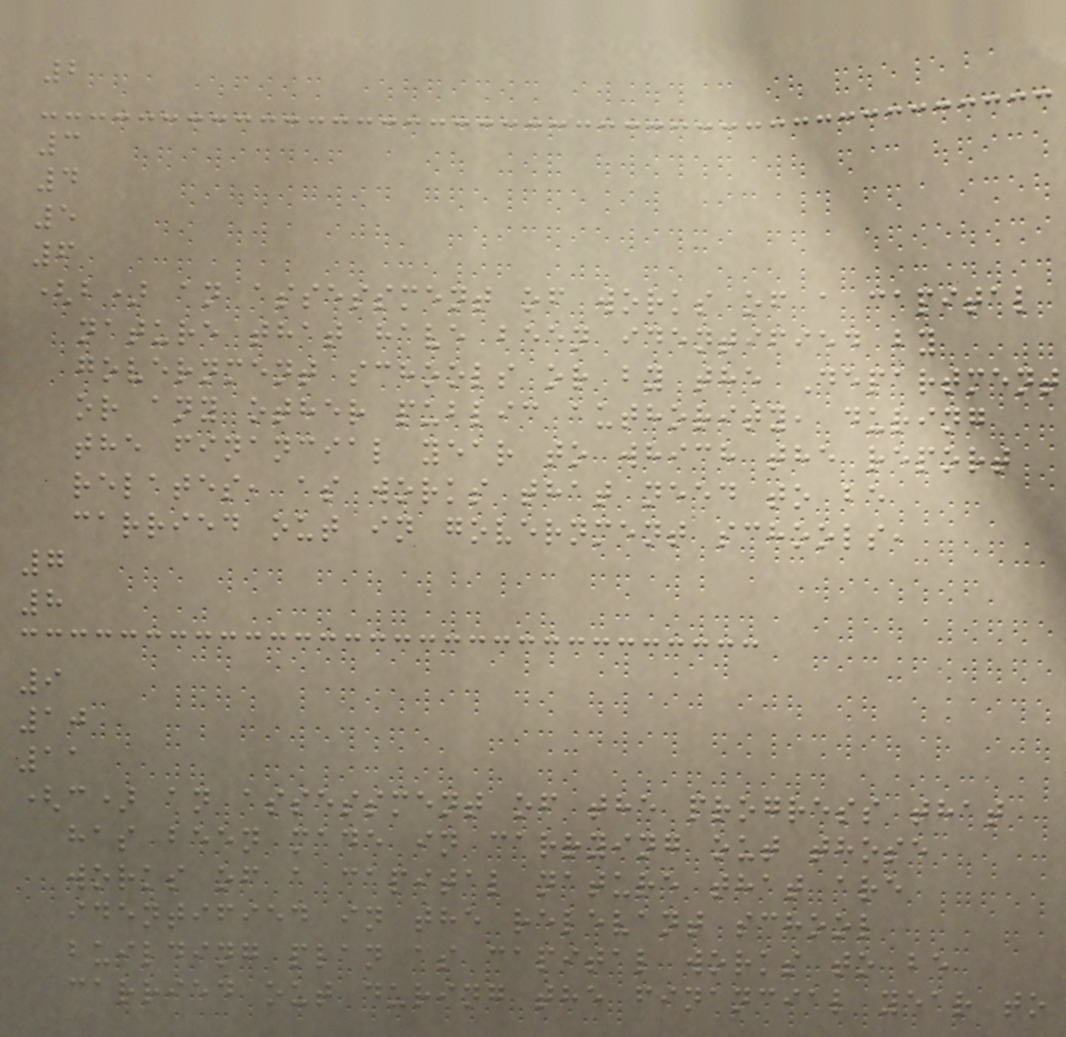2
3
4
5
6
(b) an assessment of works of a capital
nature that have been identified by
government schools or by the Department
or any other public authority, during
the financial year to which the report
relates, as works that need to be
carried out in government schools,
7
8
9
10
11
(c) an assessment of the progress that
has been made in carrying out those
works of a capital nature that are
identified in the relevant school
building plan as capital works to be
carried out during the financial year to
